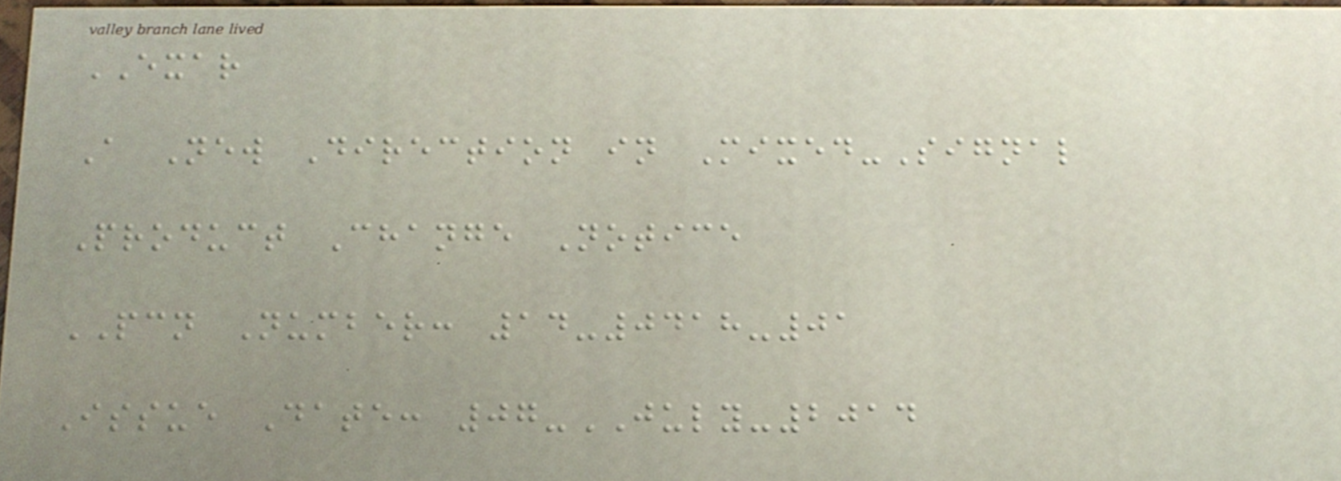EXAR
A New Direction in Mixed-Signal
Product Change Notice
PCN Number: 14-0418-01
Issue Date: 07-JULY-2014
